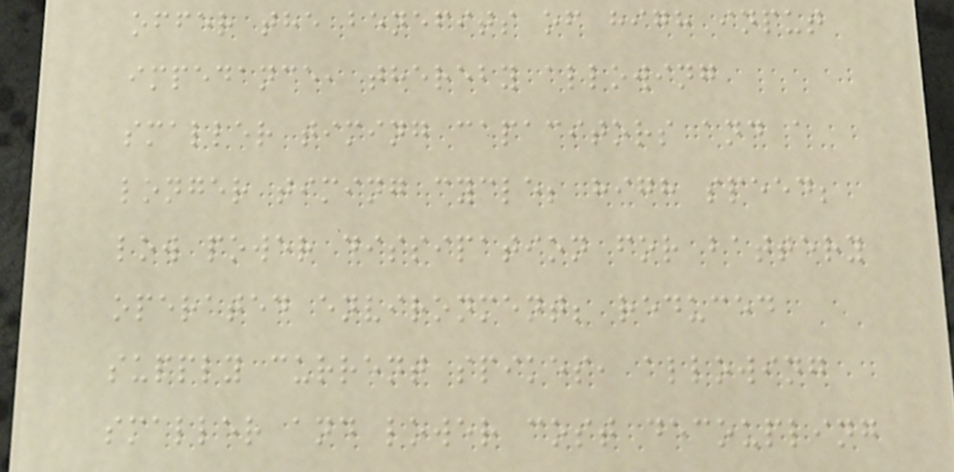offer the benefits of high input
impedance, thereby allowing
smaller timing capacitors and a
longer timing cycle; high speed;
low power dissipation for battery
operated environment; reduced
supply current spikes, allowing
smaller and lower cost decoupling
